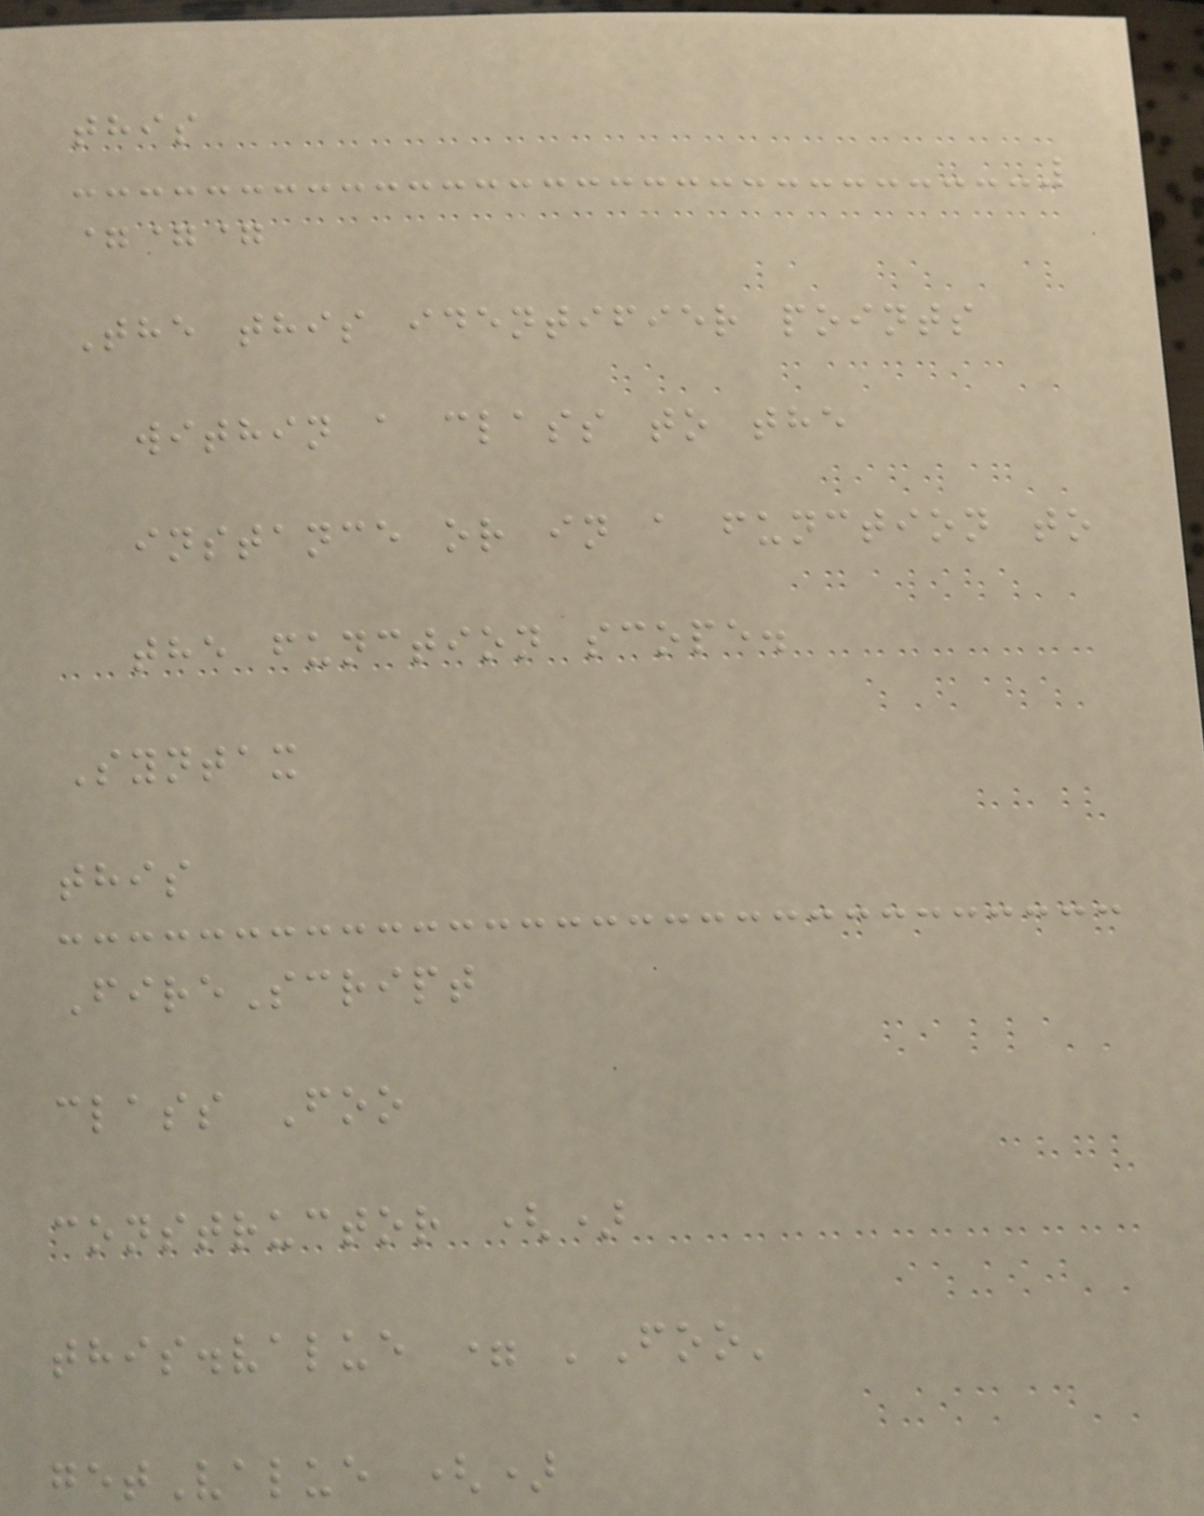this
===
The this identifier points
within a class to the
instance or in a function to
the function scope.
Syntax
this
FireScript
class Foo
constructor ()
this.value = 'Foo'
getValue ()
